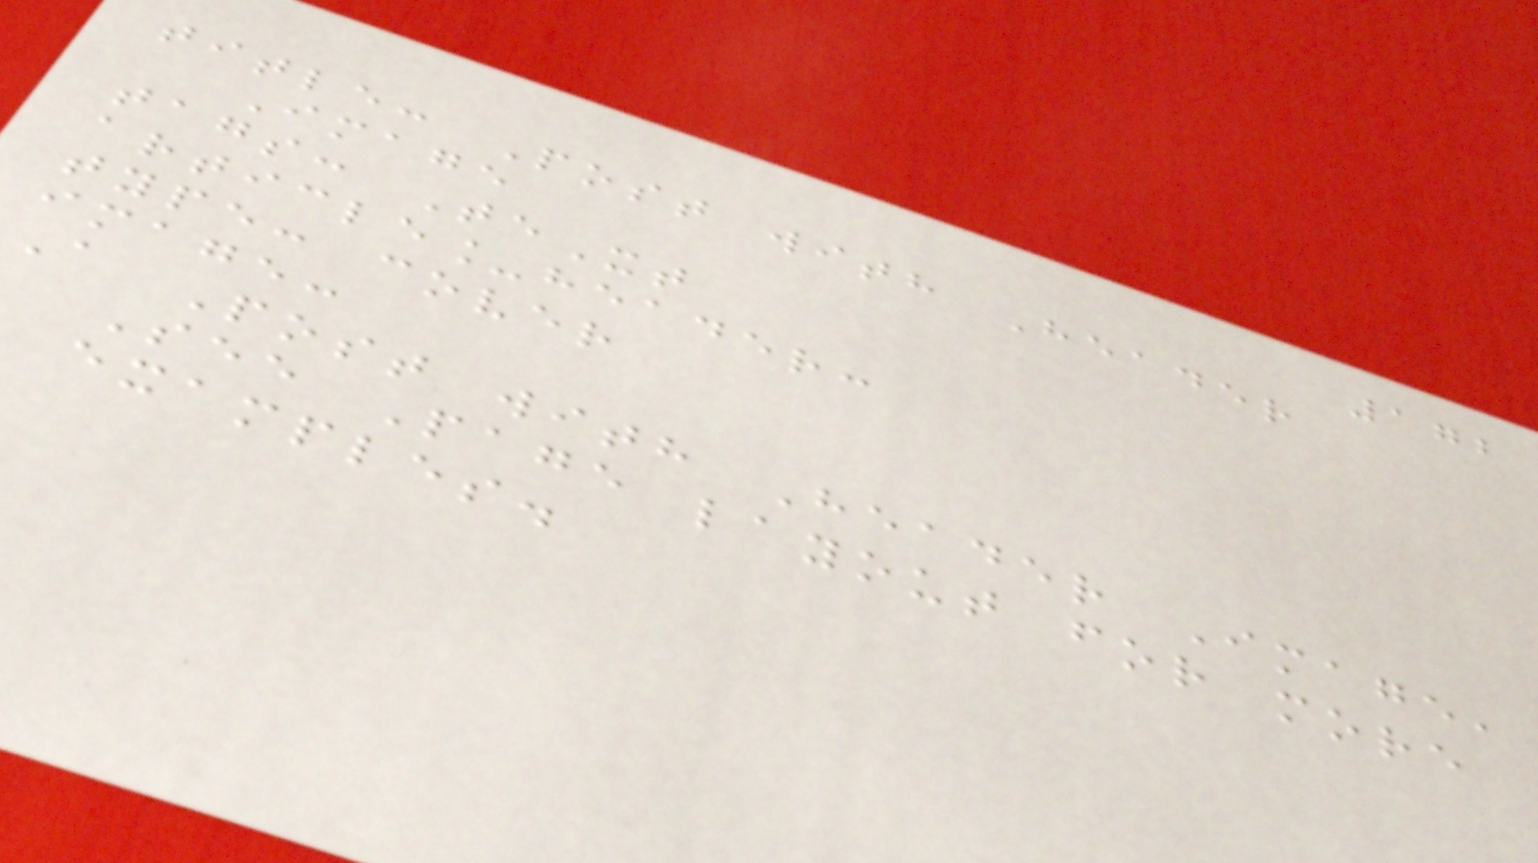172
title: Post with Header
Image
tags: TeXt
article_header:
type: cover
image:
A Post with Header Image,
See Page layout for more
examples.
